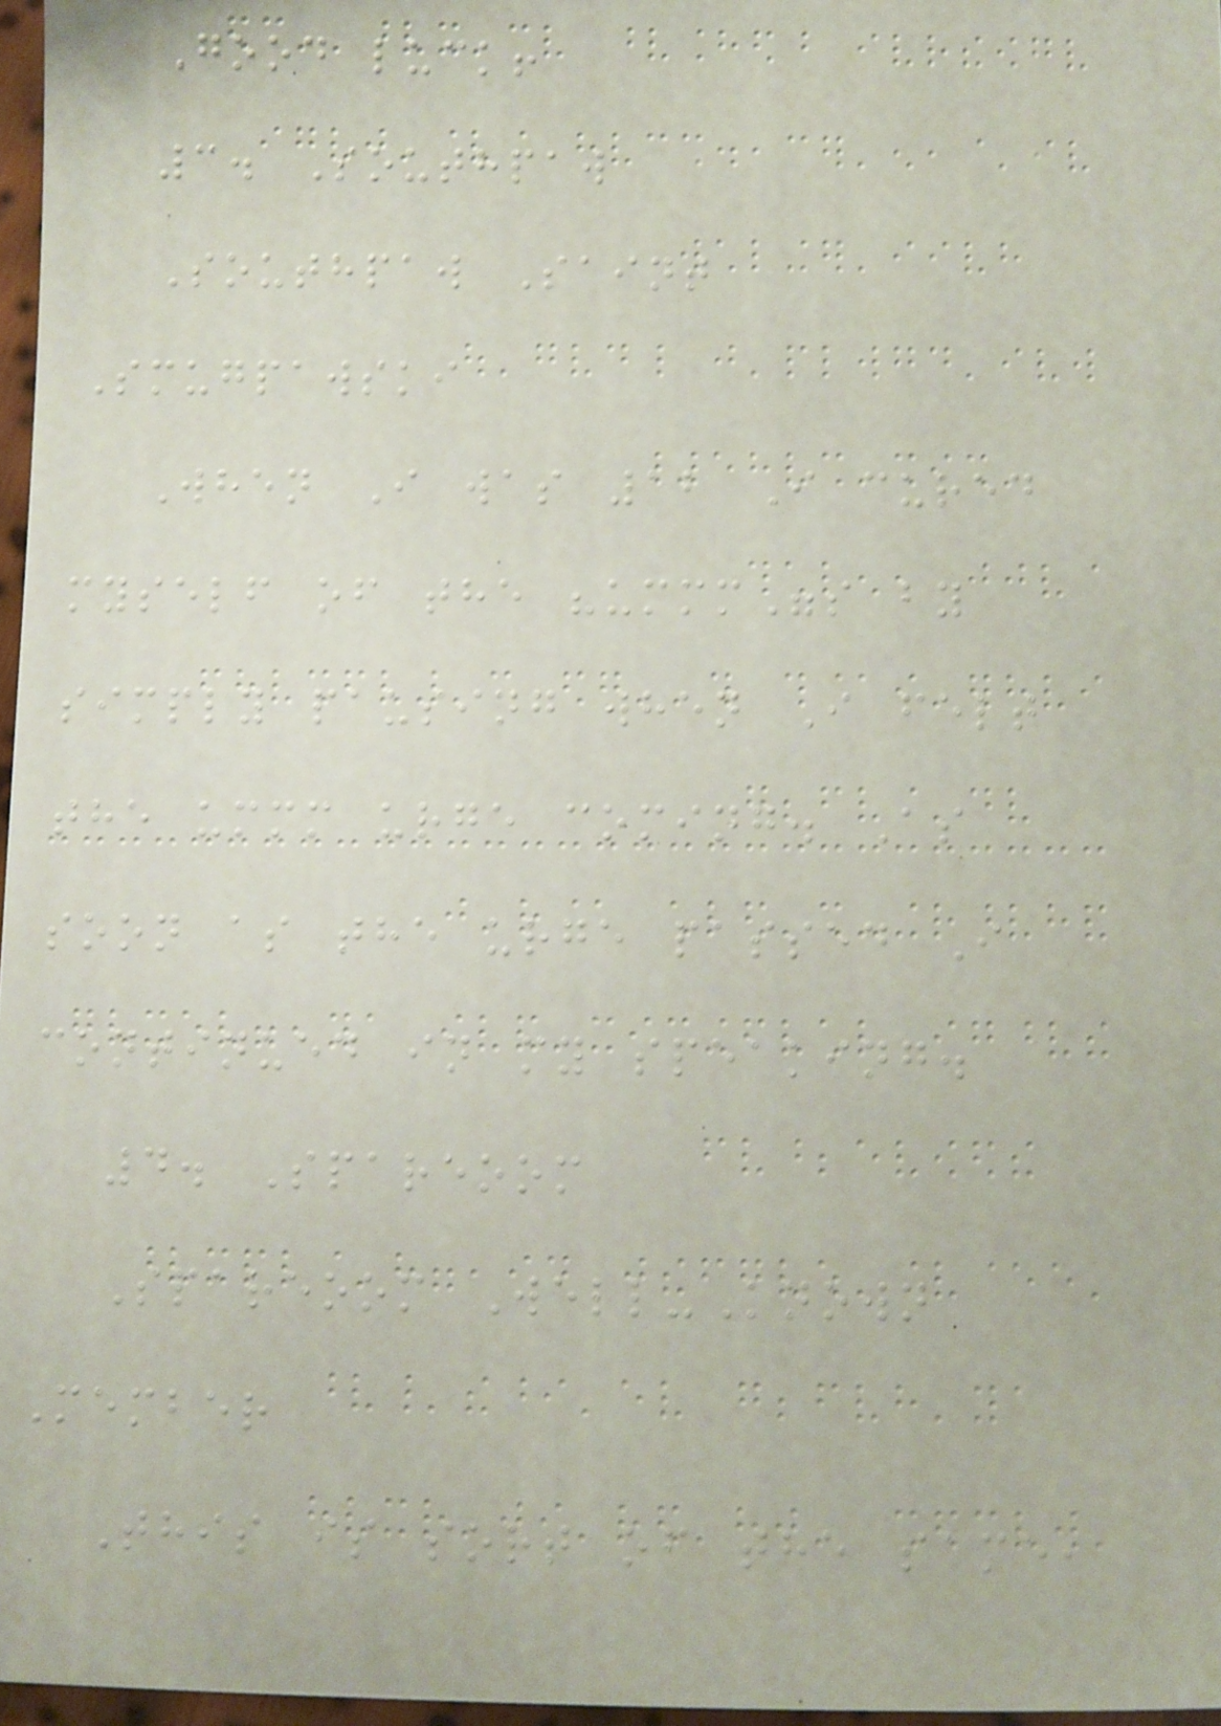Good luck!
3. Southpaw
Southpaw Saint
Smugpawski
When I was 12 I cured
myself of the "ummm"s by
simply pausing when I felt
the ummm urge coming. As
soon as the urge passed I
continued in my speaking.
4. Spareoom
Spareoom Well-Known
Member
This is sort of the same,
